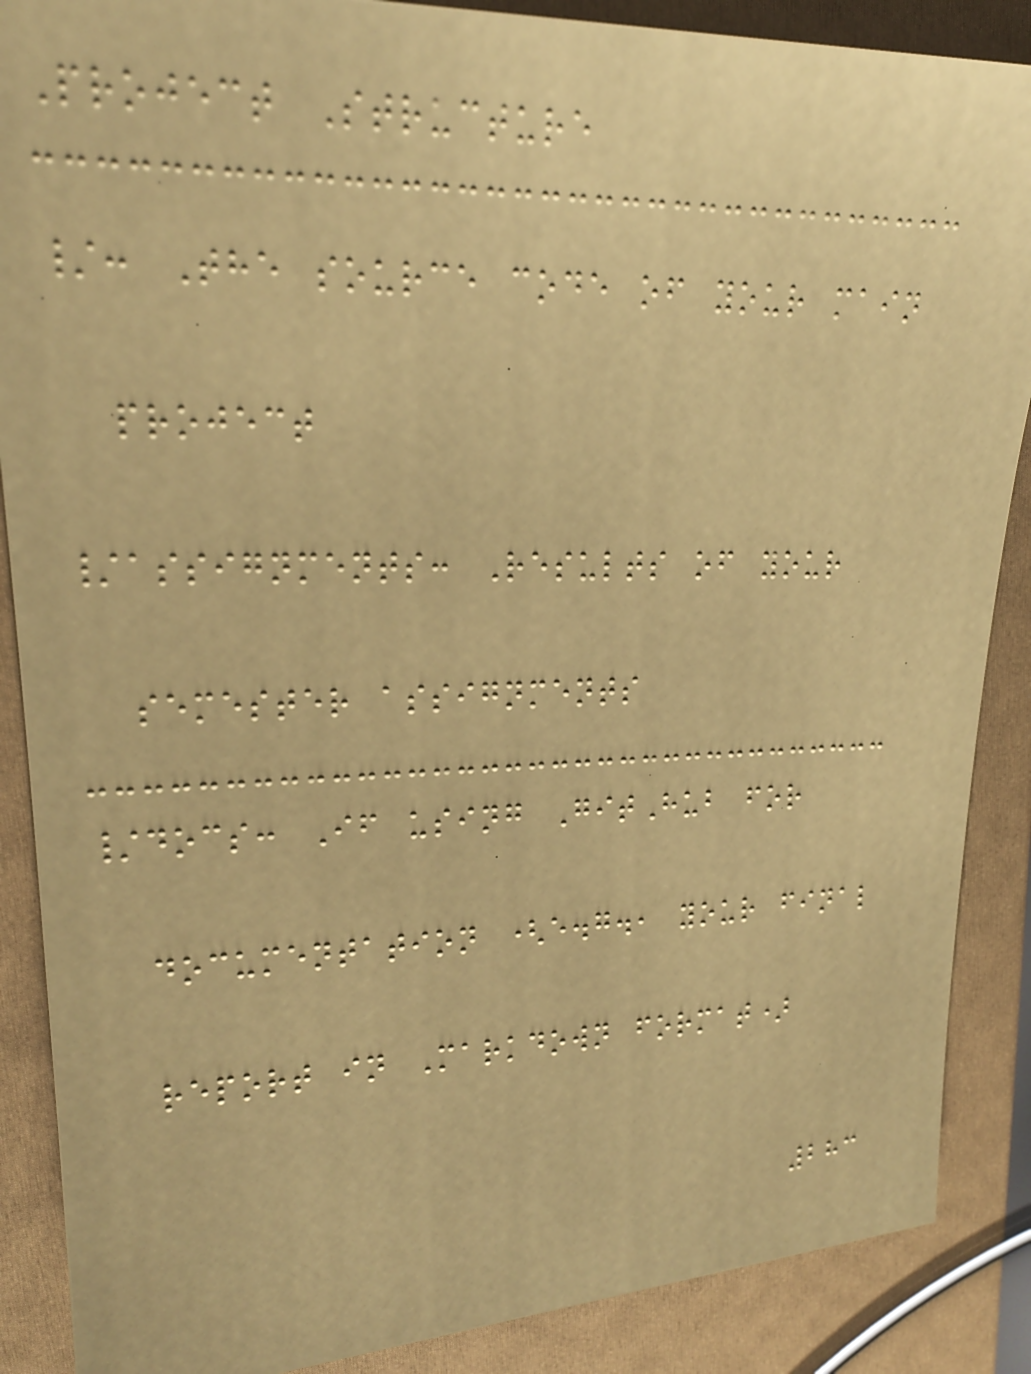Project Structure
/: The source code of your main
project
/assignments: Results of your
semester assignments
/docs: If using GitHub for
documentation (e.g., your final
report in Markdown format)
283
